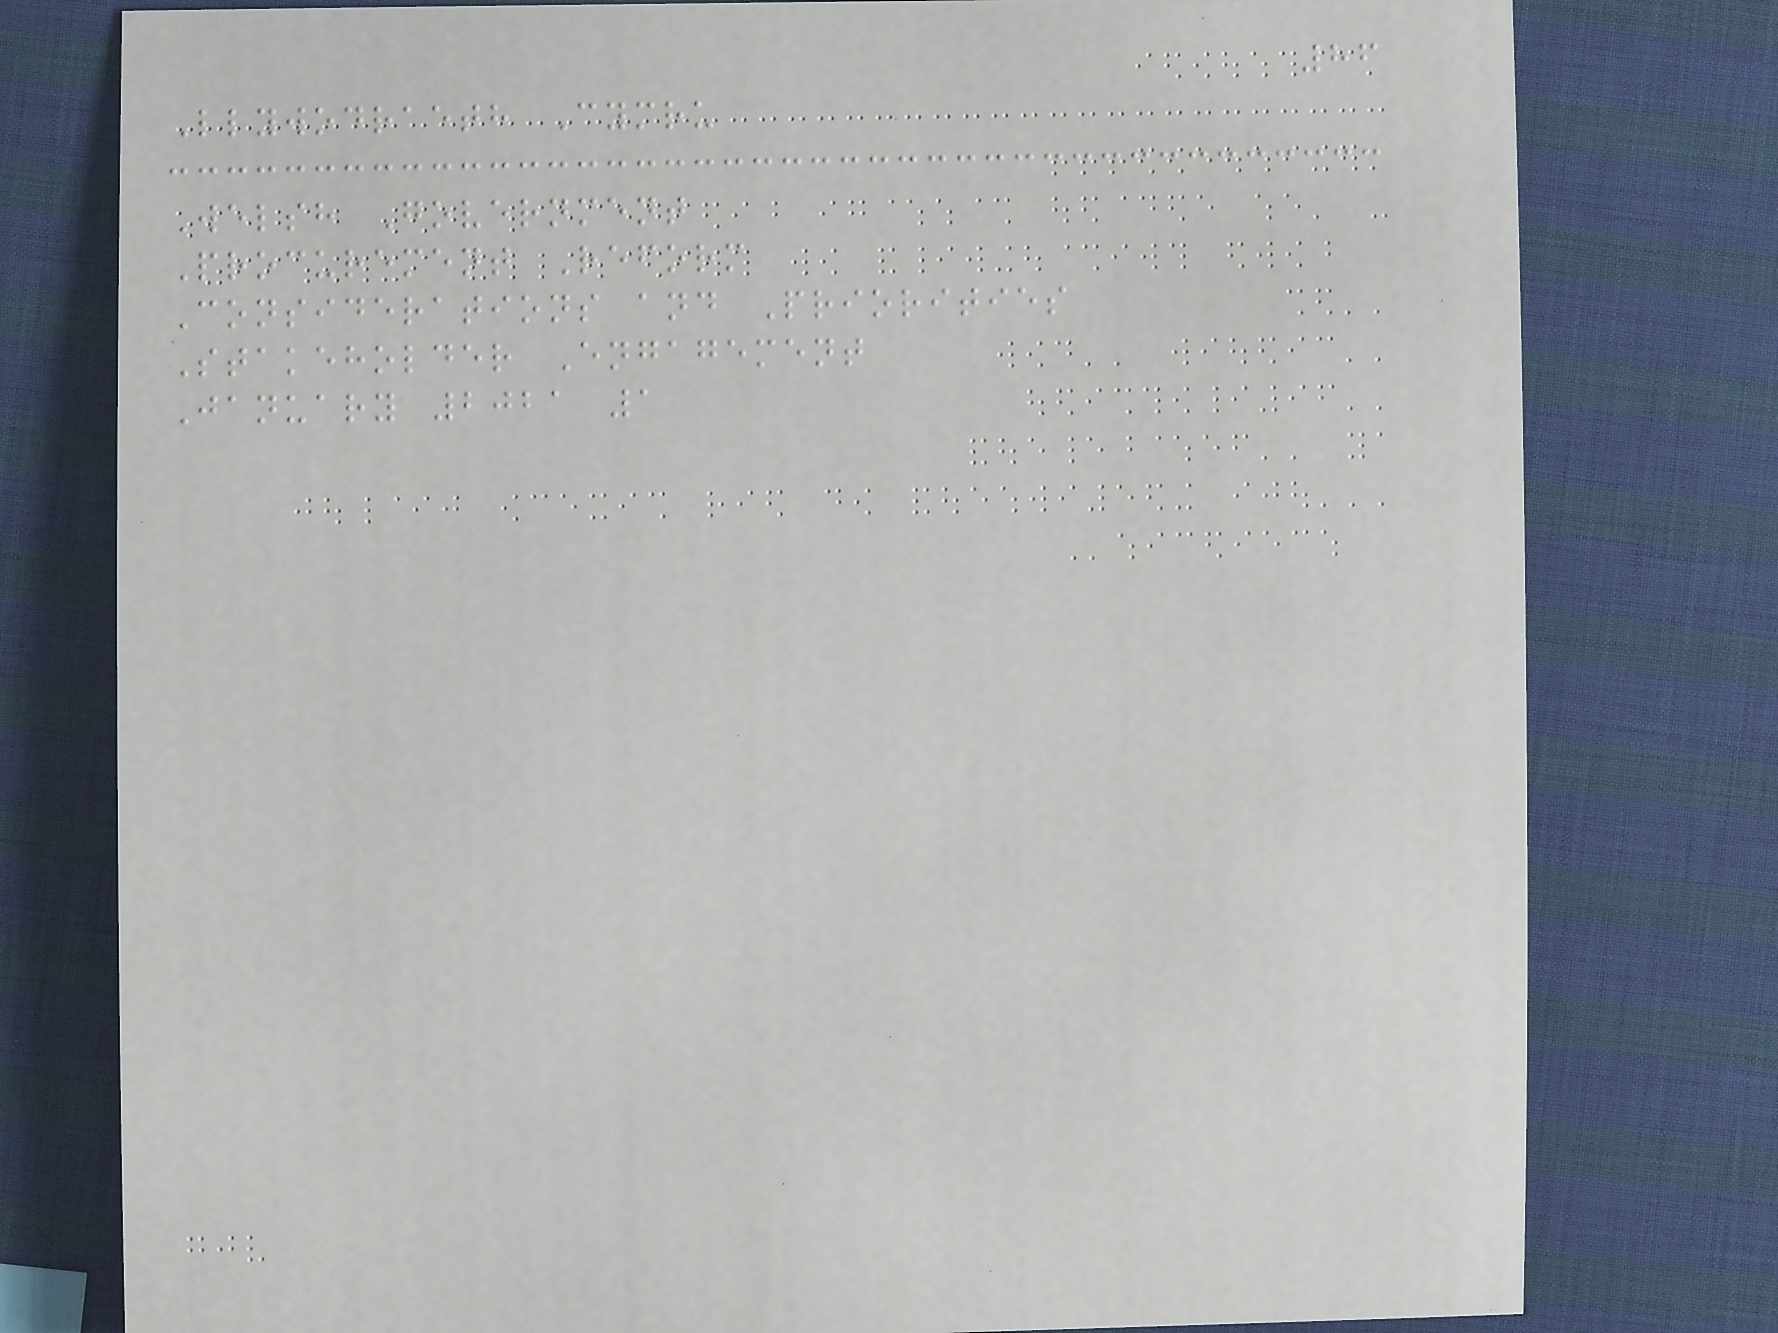86
Llywodraeth Cymru
Welsh Government
Procurement Reform
Considerations and Priorities
Stakeholder Engagement
January 2021 1
